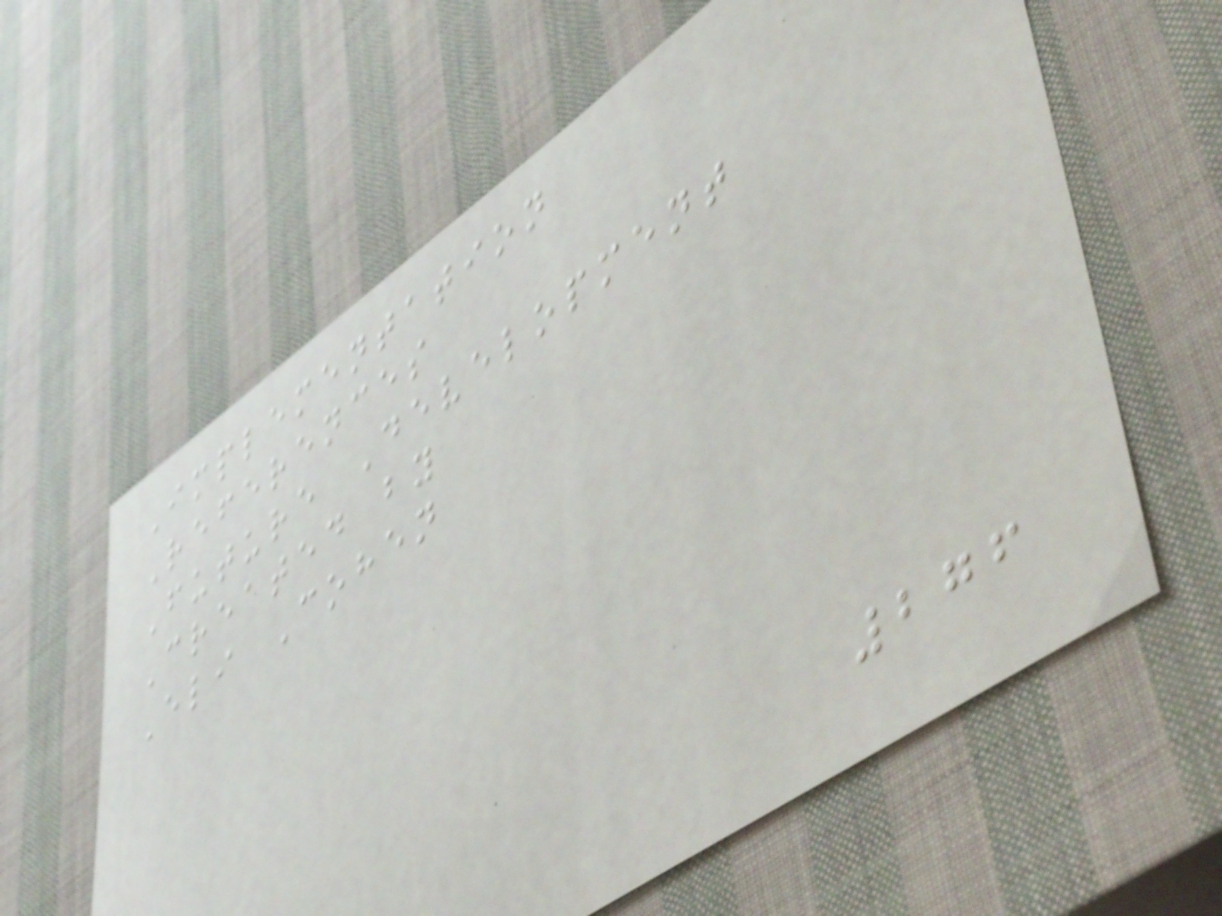Implementation
References
Future Development
Created by
Eli Cohen
276
